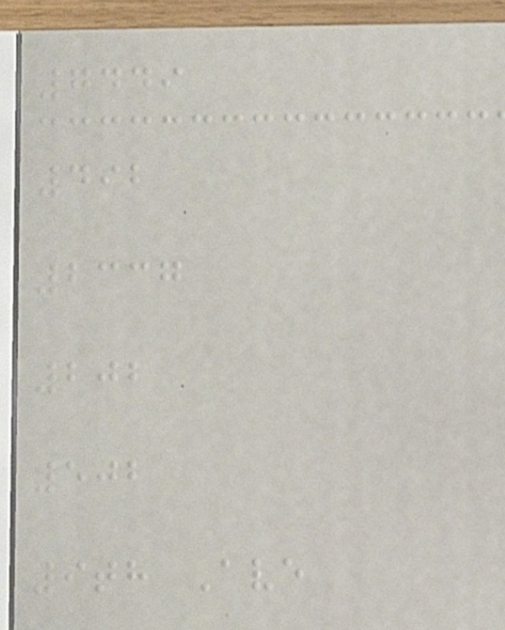7449
492
2337
202
502
9th Ave
